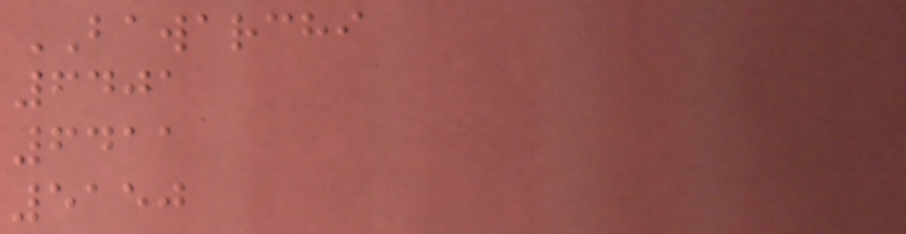BAWARCHI
6401
6411
5150
